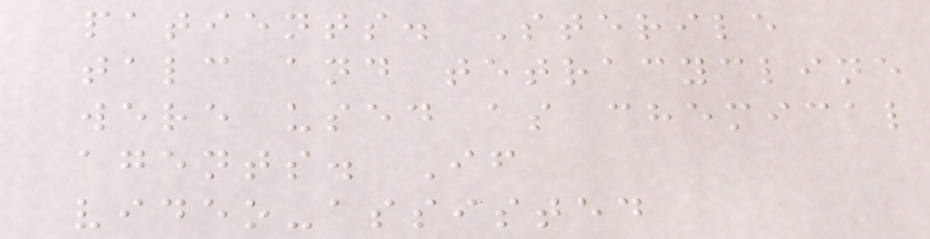patients. Sterile
talc and tetracycline
were used as chemical
agents. If
video-assisted
